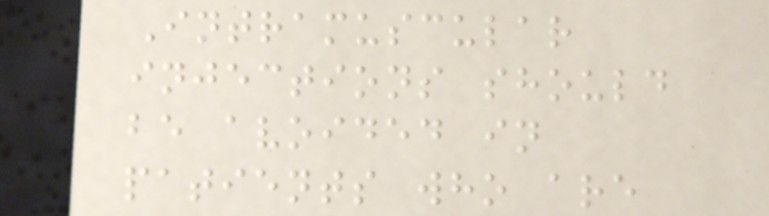Intramuscular
injections should
be avoided in
patients who are
